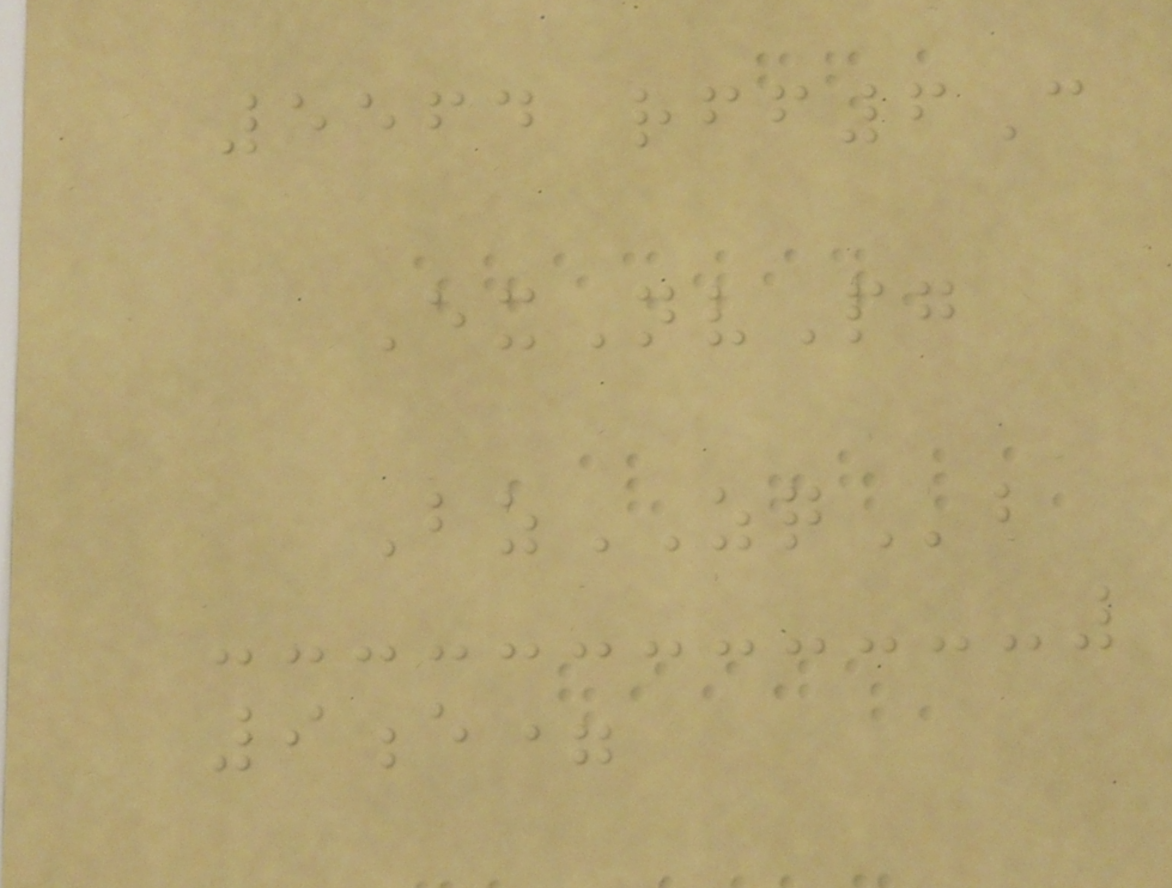5564 rff6C
ExNvPg
BzZQb
9e=
